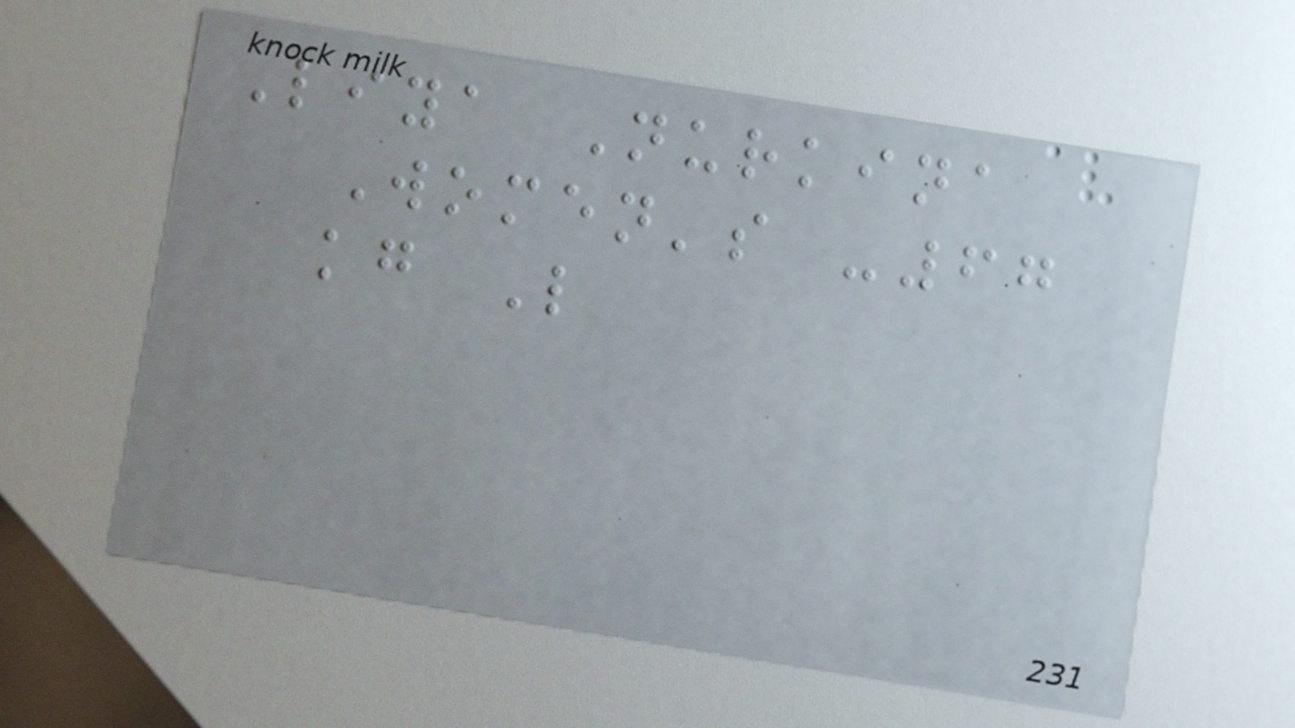Liya Nurkina
Women's -67
kg L
